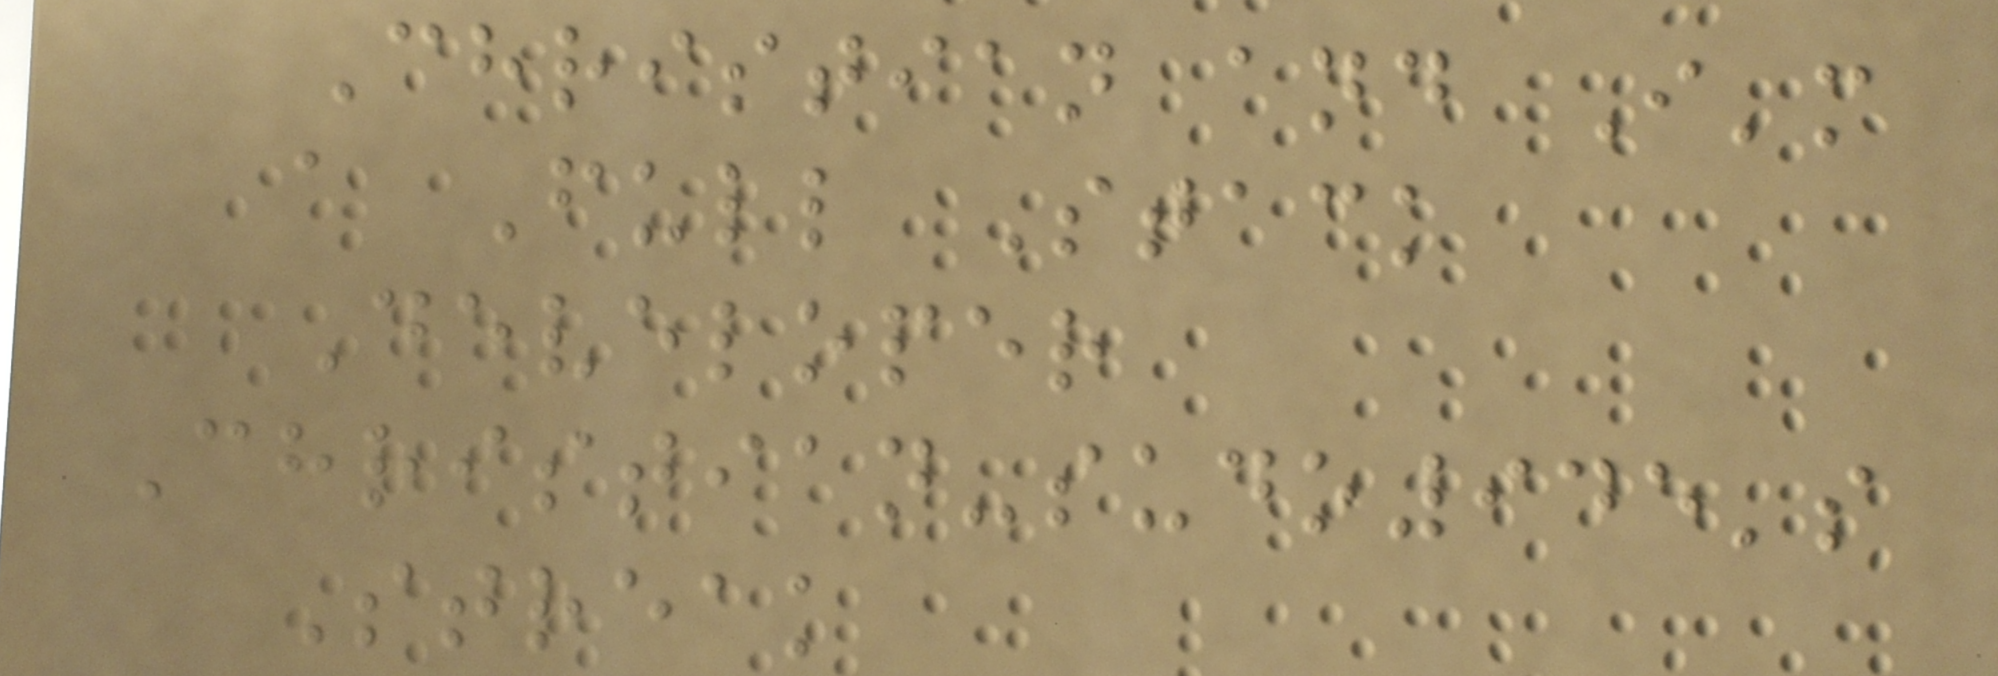Christian and I'm
a Full Stack
Developer
Christian-sudo945's
Streak
